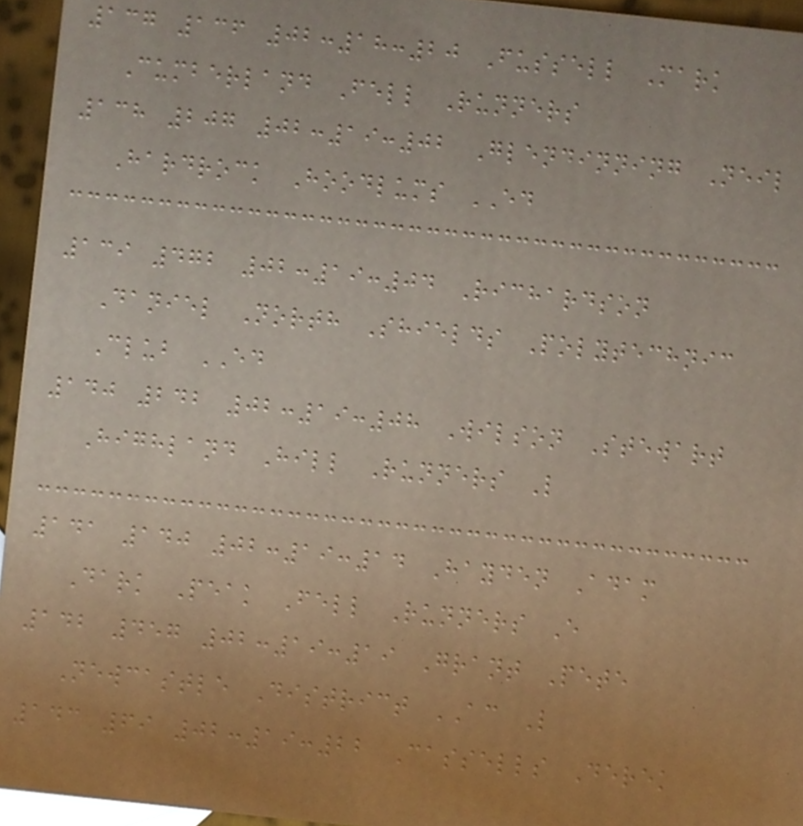137 136 02:18:20 Fussell Mark
Cumberland Fell Runners
138 207 02:19:02 Glendinning Neil
Hardrock Hoodlums ED
139 472 02:19:04 Richardson
Daniel North Shields Polytechnic
Club ED
140 242 02:19:08 Wilson Stewart
Highland Hill Runners L
141 140 02:19:14 Hayden Adam
Dark Peak Fell Runners E
142 457 02:19:19 Grant Pete
Newcastle District AC L
143 69 02:19:22 Cassells Derek
